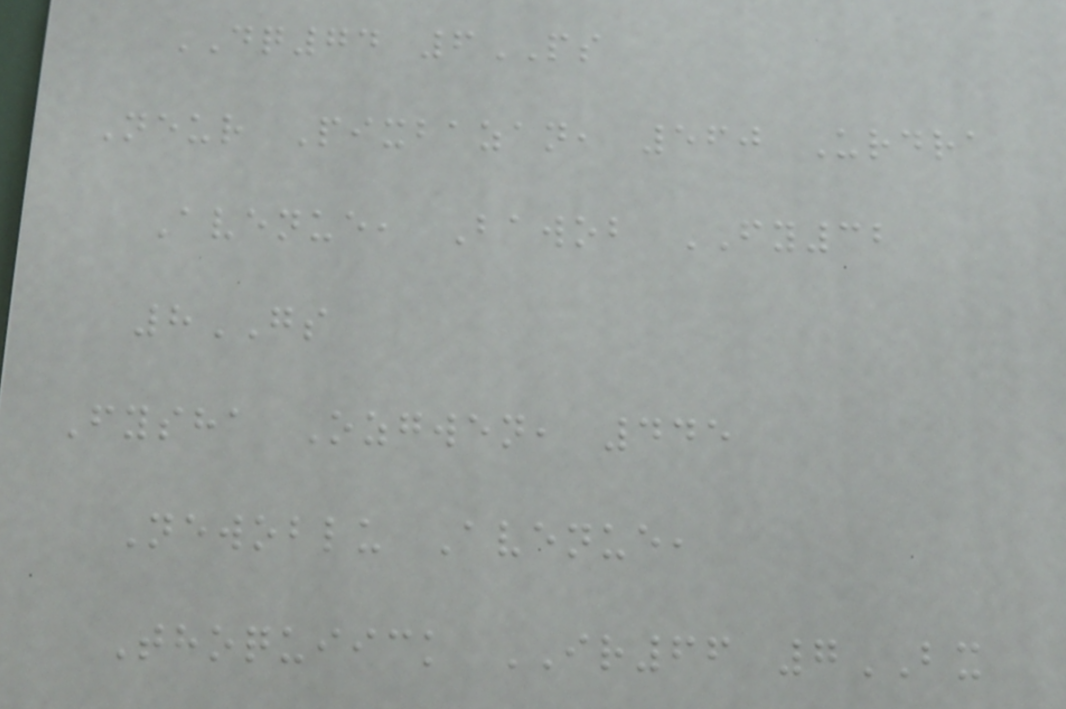DQ74 6PS
Neur Pixbazan, 560 Urdra
Avenue, Bawob FY32
8GS
Fysha Ozgwen, 445
Newoblu Avenue,
Thoquiick IR66 7BX
